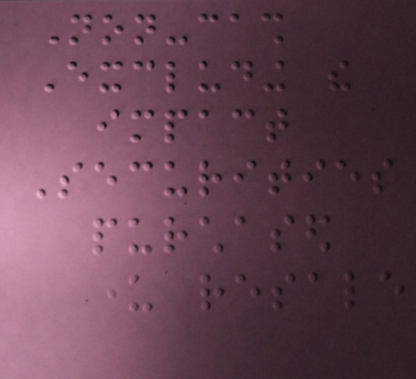Non-cash
Excluding the
impact
Securities
purchased
under resale
